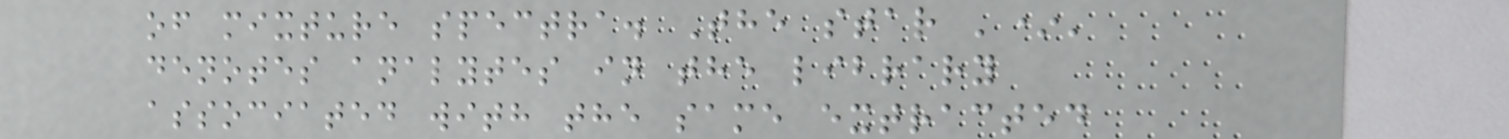of mixture spectra. The star '*'
denotes analytes in the library
associated with the same extracted
